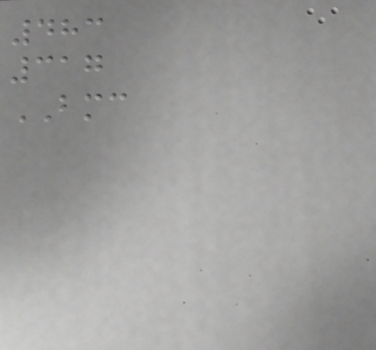483
317
BMC
